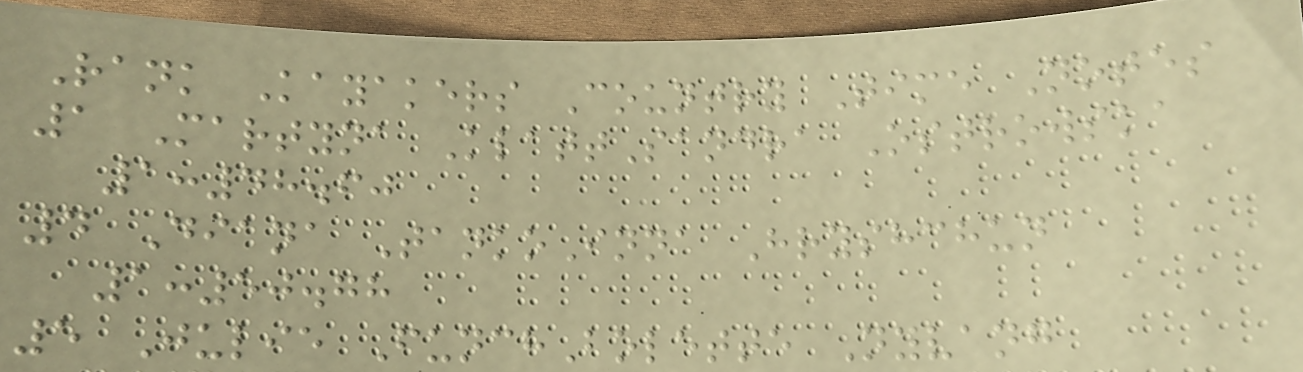Rank Kayakers Country Time Notes
1 Martyna KlattSandra Ostrowska
1:48.60
4 Diana TankoInna Hryshchun
1:50.78
5 Julie FunchBolette Nyvang
